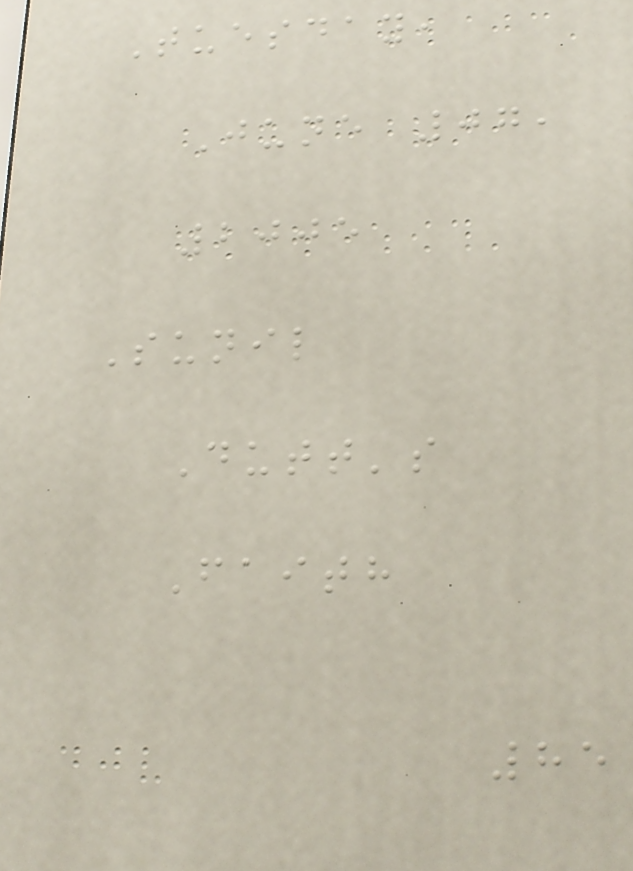Tuesday,
June 07,
2005
Sunil
Dutt's
Faith
85
